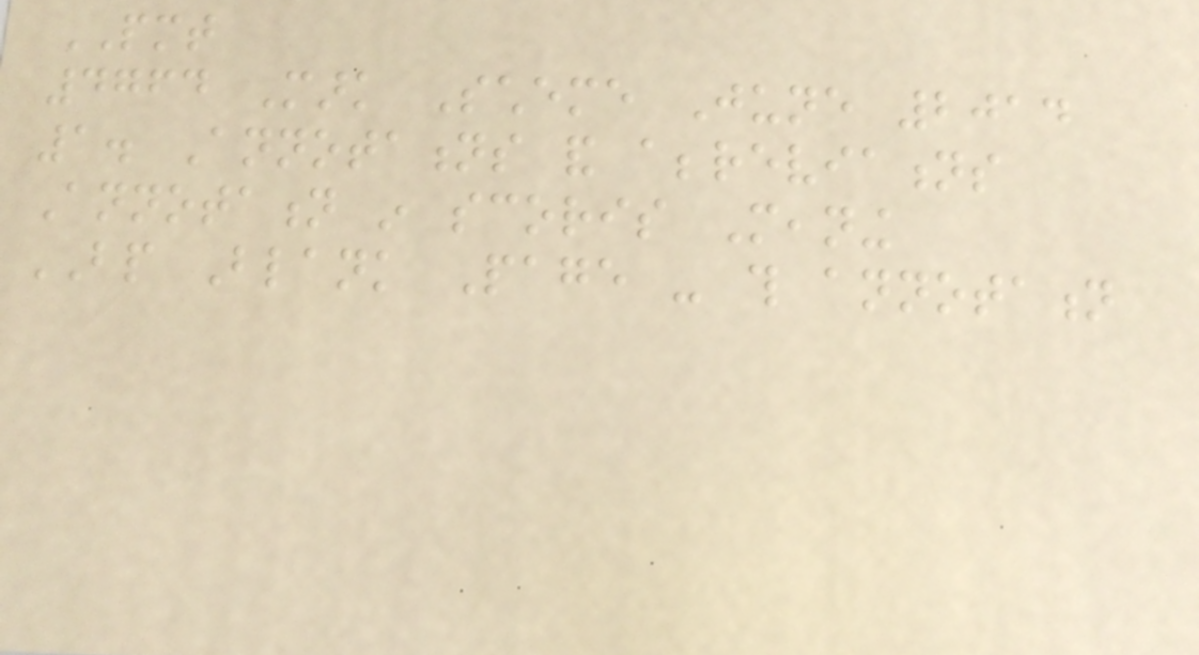PMT
4764 Mark Scheme June 2014
1. Annotations and abbreviations
Annotation in scoris Meaning
BP Blank Page - this annotation
